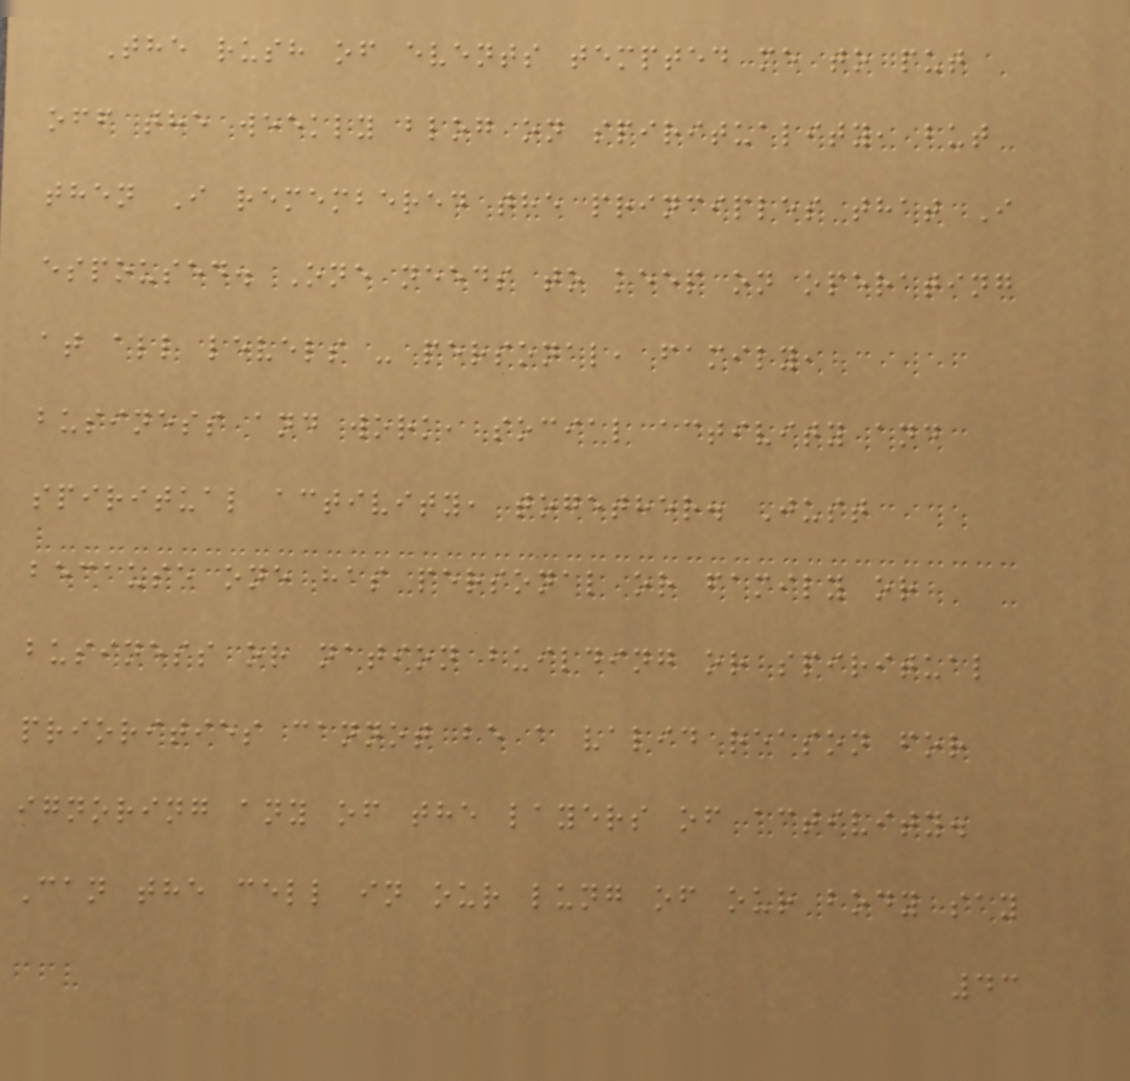The rush of events tempted me to put
off the weekly blog on spirituality, but
then I remembered the principles that I
espoused. One needs to keep on operating
at all levels - personal, family,
business and work, social activity and
spiritual activity, together. Just
because one has personal or family or
business or nation building or spiritual
priorities cannot be a valid reason for
ignoring any of the layers of activity.
Can the cell in our lung of our body say
43
